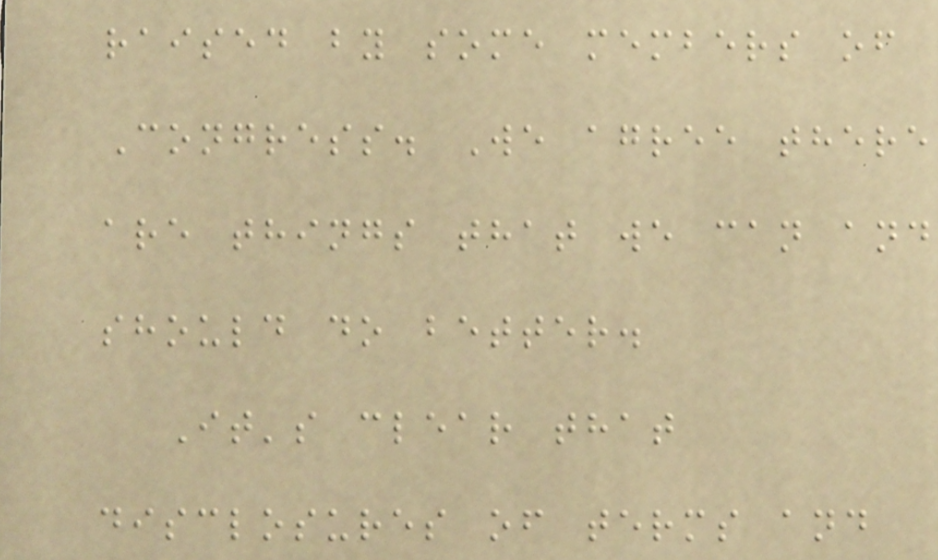raised by some members of
Congress. We agree there
are things that we can and
should do better.
It's clear that
disclosures of terms and
